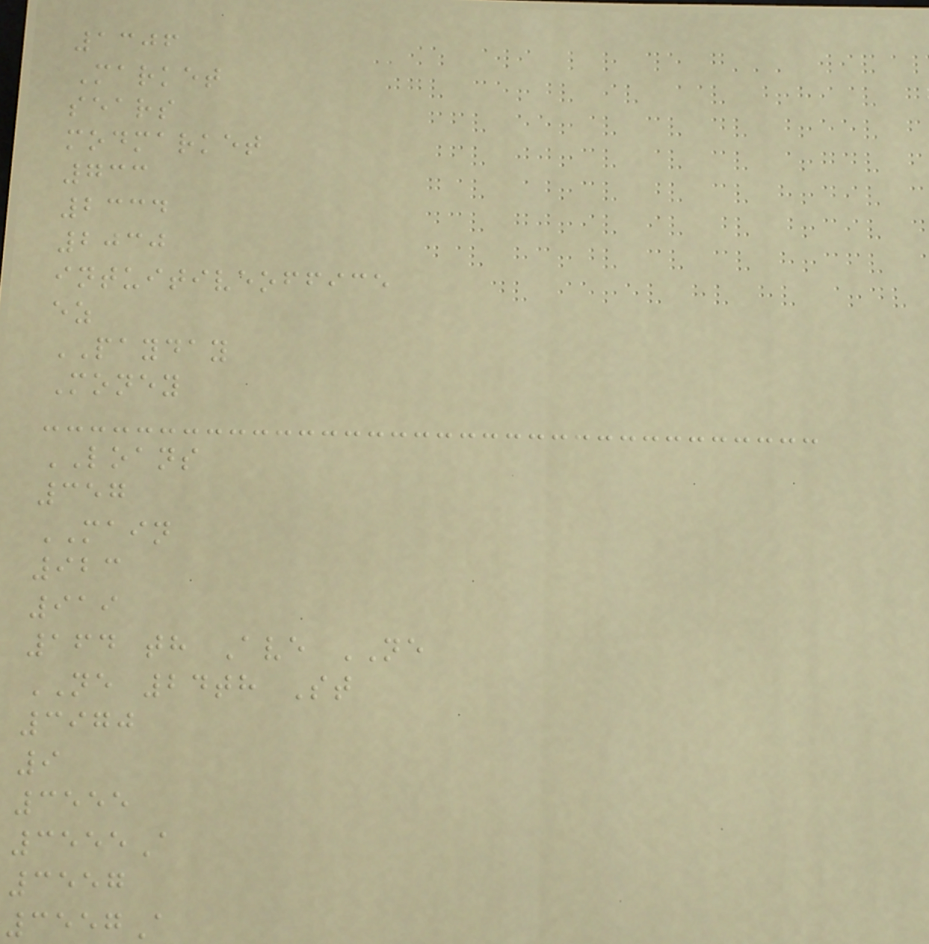1306
Market
sears
modmarket
733
2334
2030
intuitiveoffice
ez
PAYDAY
Money
LOANS
357
MAIN
923
919
164 th Ave NE
NE 24th St
3970
9
3555
3555A
3557
3557A
